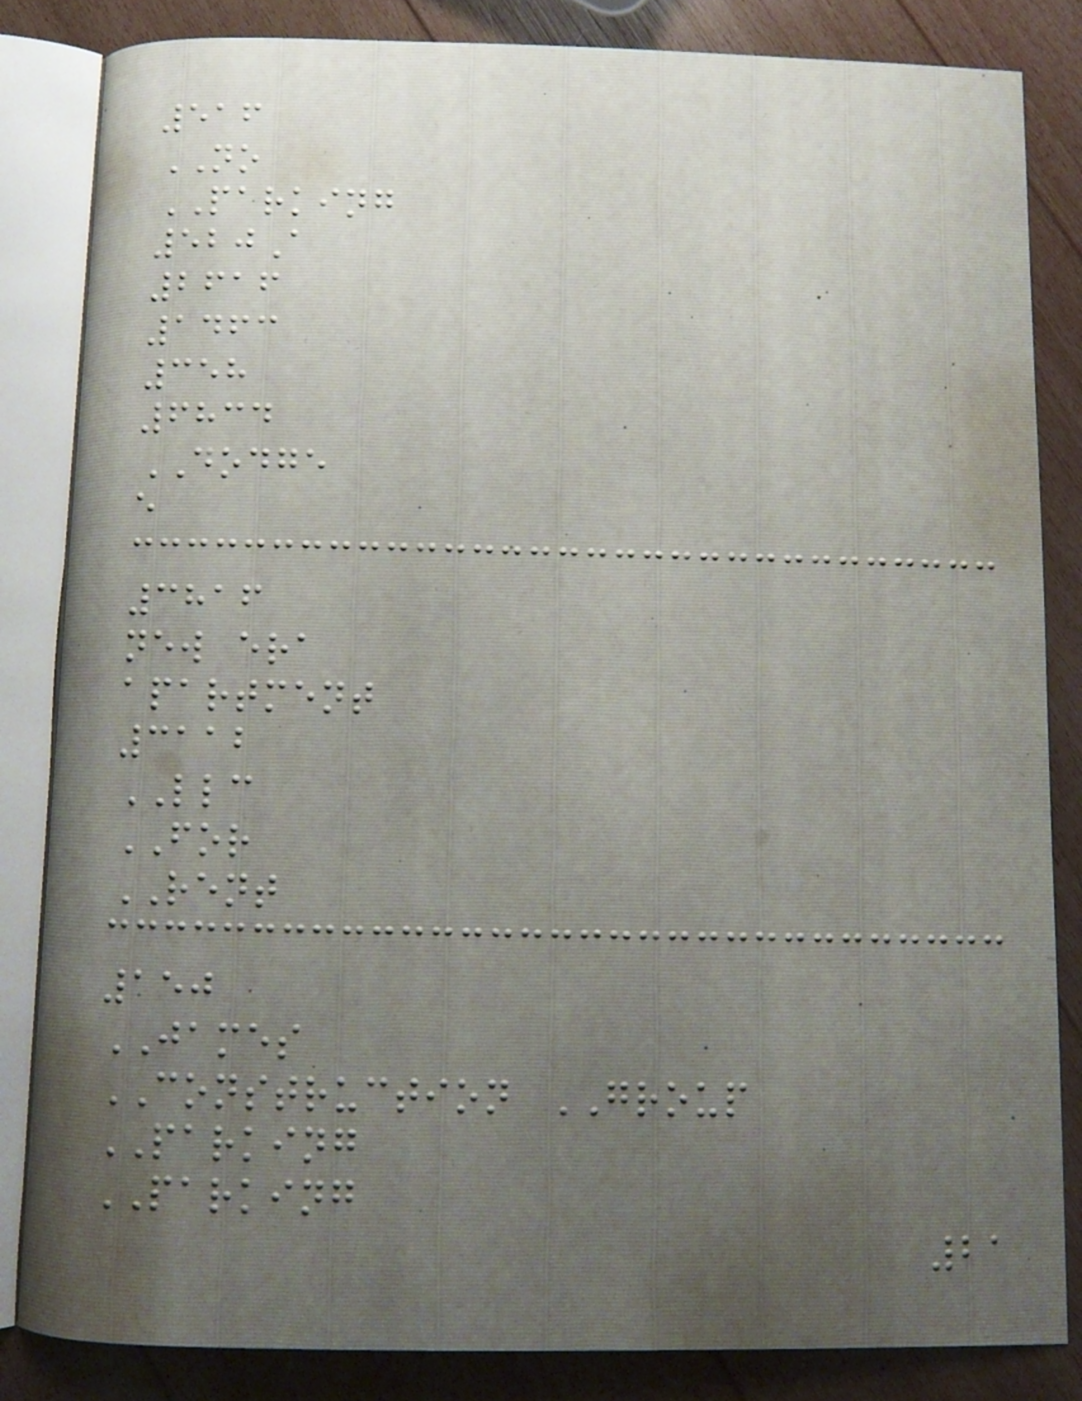516
NO
PARKING
520A
2616
1463
358
6834
DODGE
e
3816
new era
apartment
3112
LLC
FOR
RENT
150
JAMES
CONSTRUCTION GROUP
PARKING
PARKING
21
